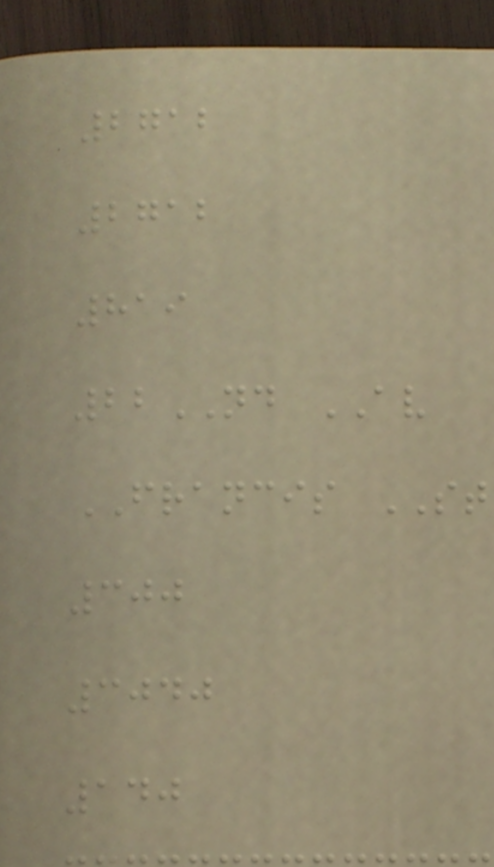2712
2712
819
22ND AV
FRANCIS ST
300
3040
140
